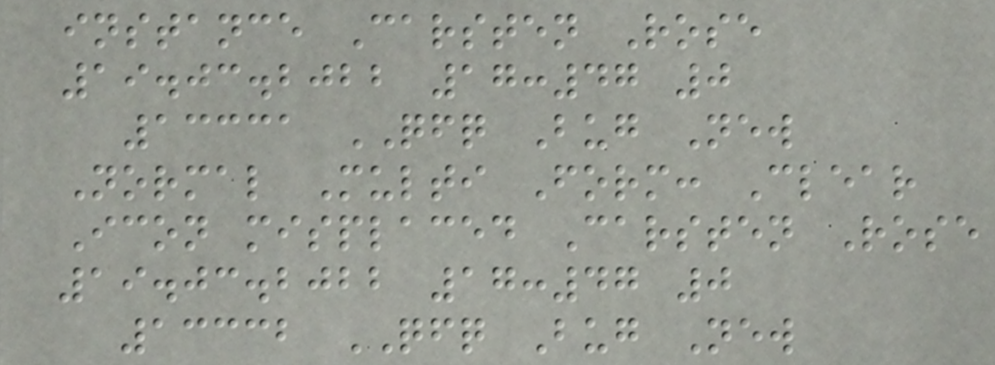instance Carsten Rose
19.03.2022 17:47 0
13331 QFQ Bug New
Normal Multi Form: Clear
Icon misplaced Carsten Rose
19.03.2022 17:47 0
13332 QFQ Bug New
